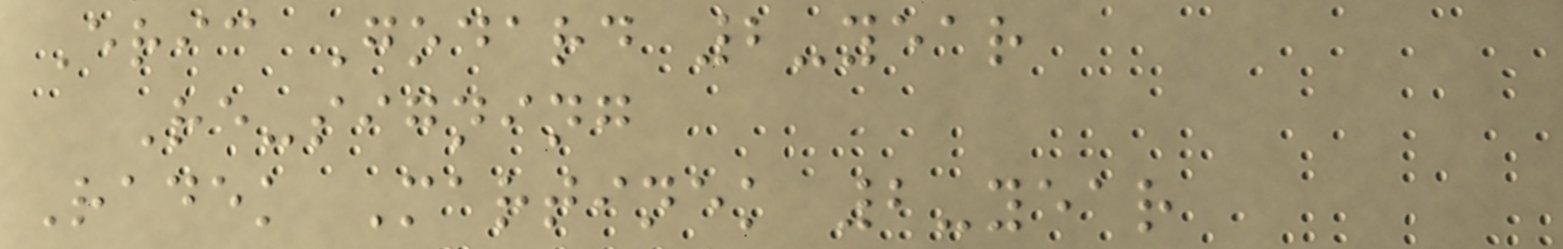Eric Godard 2-year
Re-signing
Radek Martinek 2-year
